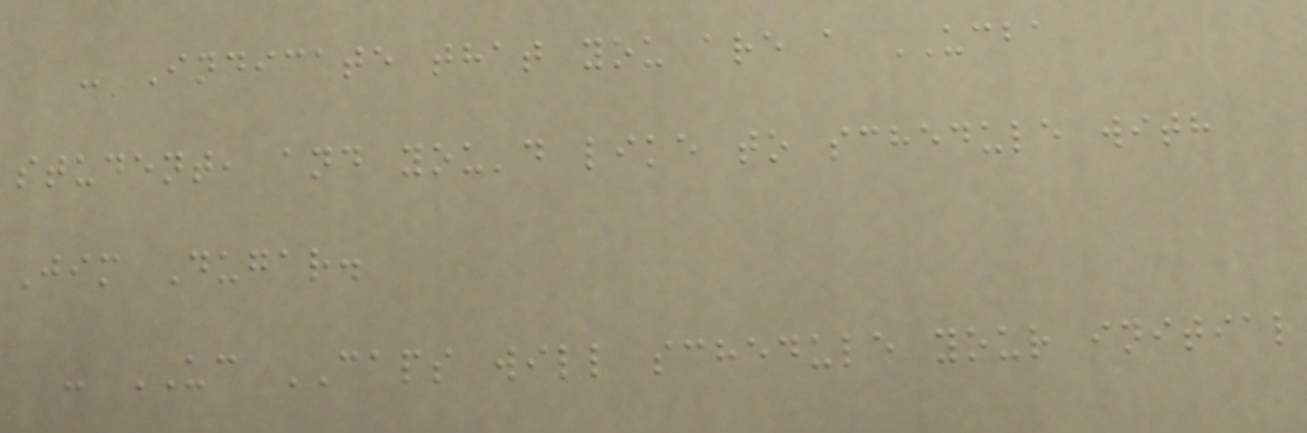- Indicate that you are a UCBA
student, and you'd like to schedule with
Jim Dugar.
- UC CAPS will schedule your initial
